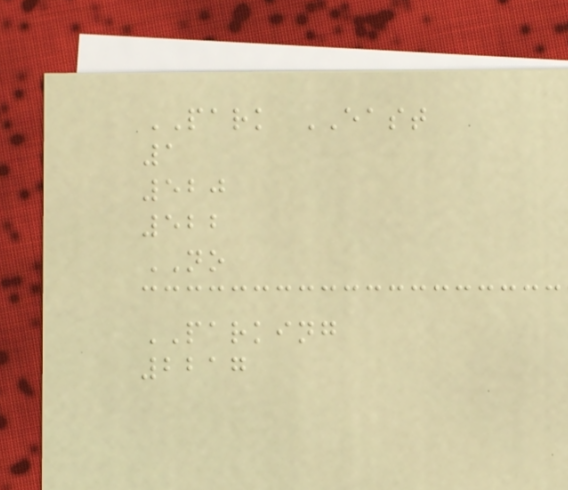PARK EAST
1
520
522
NO
PARKING
2217
